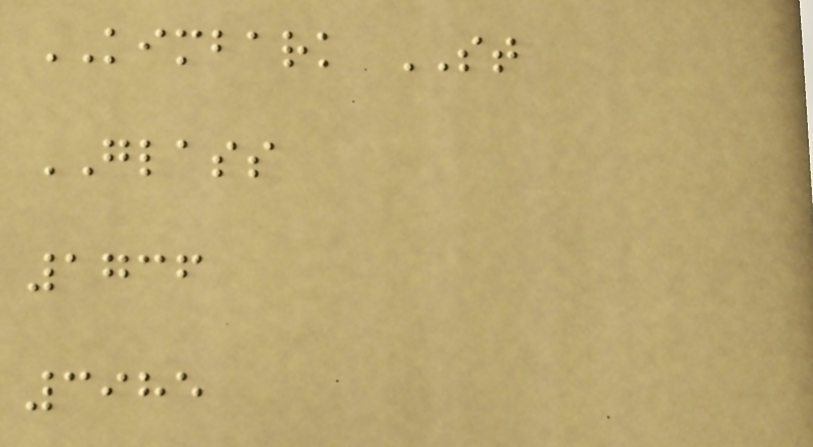KIMBARK ST
GLASS
1736
3985
